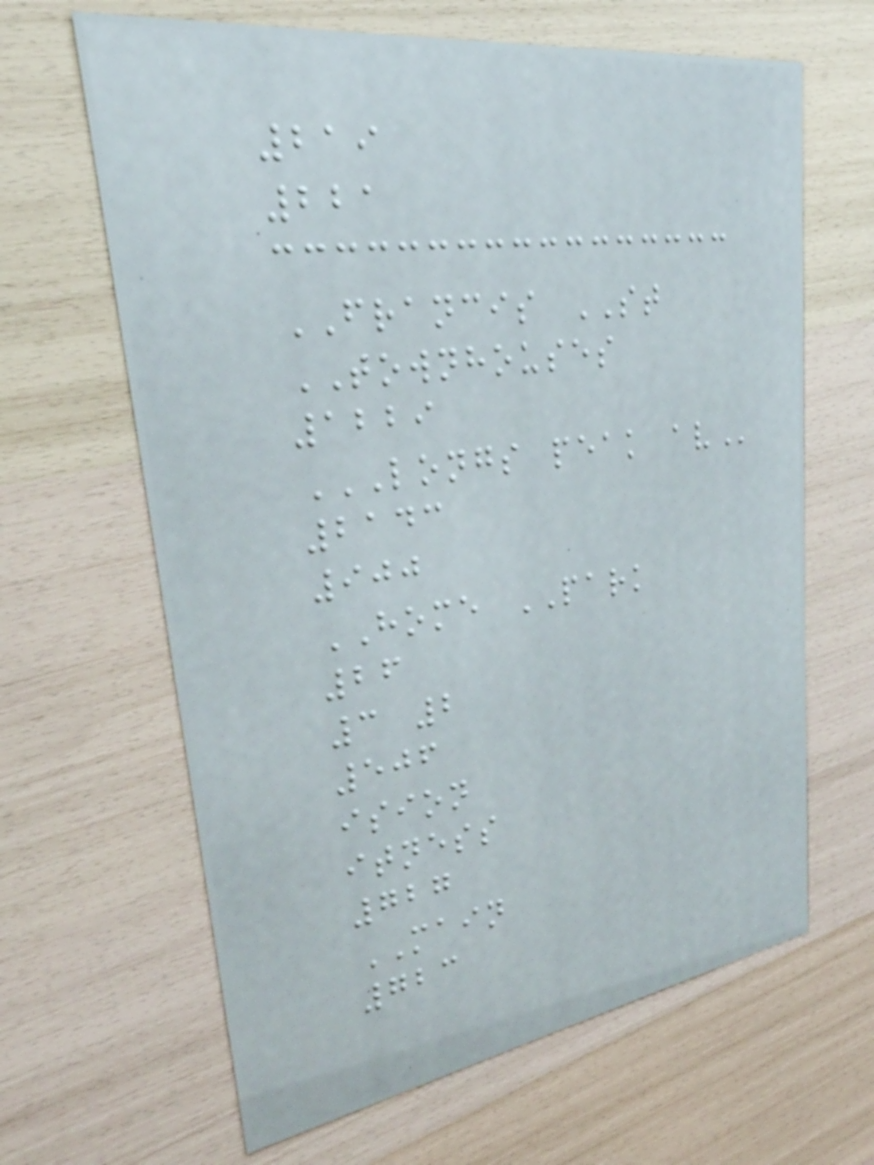219
221
FRANCIS ST
TOWNHOUSES
1229
LONGS PEAK AV
2143
900
HOME PARK
26
3 2
506
ision
itness
727
MAIN
723
